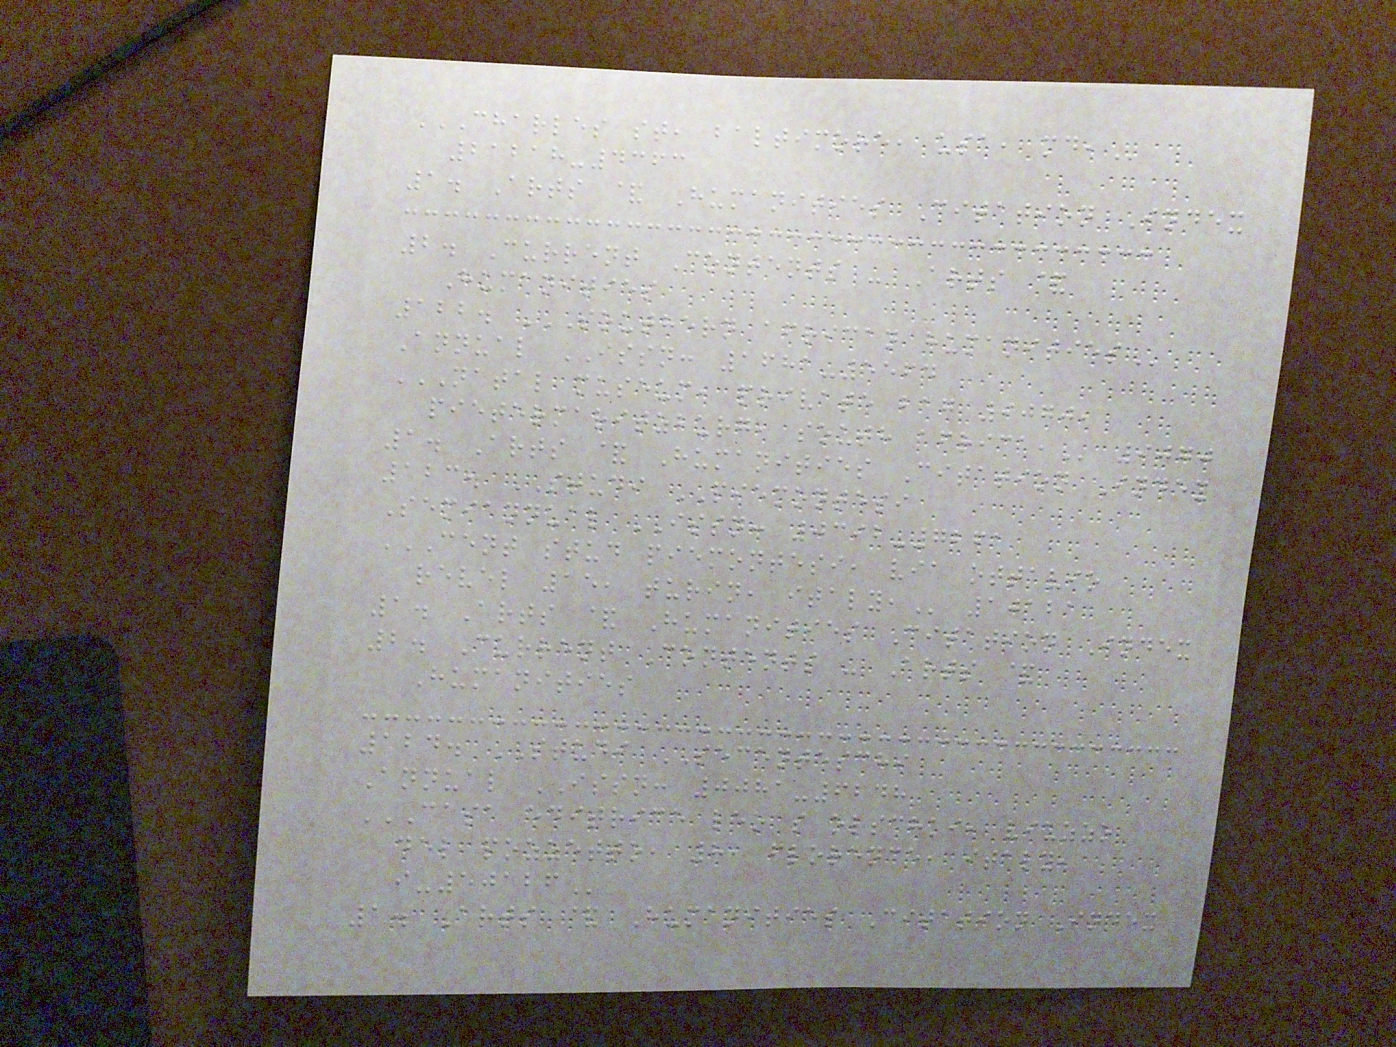CHARLES ST, BALTIMORE, USA, MD,
21218-4363
1. Arts & Humanities Citation Index
2. Current Contents - Arts &
Humanities
122. SOUTHERN AFRICAN HUMANITIES
Annual ISSN: 1681-5564
NATAL MUSEUM, PRIVATE BAG 9070,
PIETERMARITZBURG, SOUTH AFRICA, 9070
1. Arts & Humanities Citation Index
123. STUDI PIEMONTESI
Semiannual ISSN: 0392-7261
CENT STUD PIEMONTESI, VIA OTTAVIO
REVEL 15, TURIN, ITALY, 10121
1. Arts & Humanities Citation Index
2. Current Contents - Arts &
Humanities
124. STUDI SECENTESCHI
Annual ISSN: 0081-6248
CASA EDITRICE LEO S OLSCHKI, VIUZZO
DEL POZZETTO, 8, FLORENCE, ITALY,
I-50126
1. Arts & Humanities Citation Index
